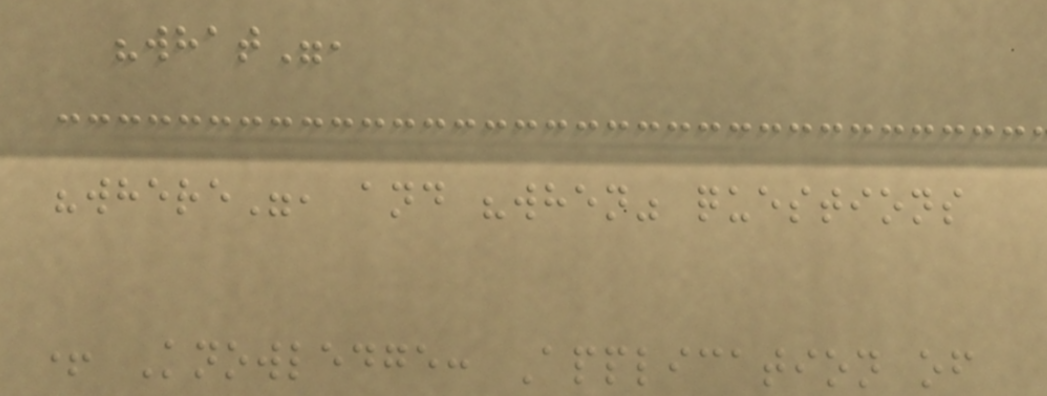"what",
"where", and "when" questions
+ Knowledge: Application of
